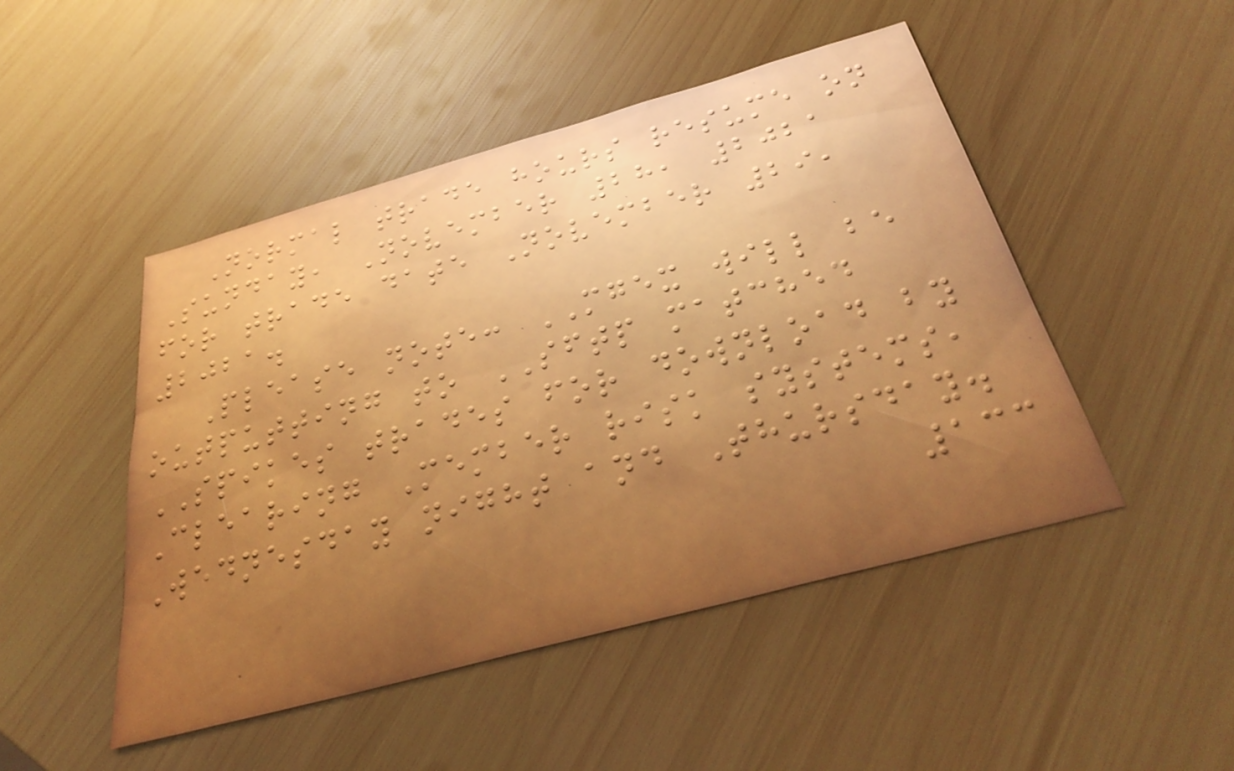Normal trade hours resume on
Sunday, November 28, 2021
for trade date November 29,
2021.
Please note: MGEX will be
outputting to SFTP matched
SPIKES trades for download by
Clearing Member risk systems,
Wednesday night and Thursday.
133
